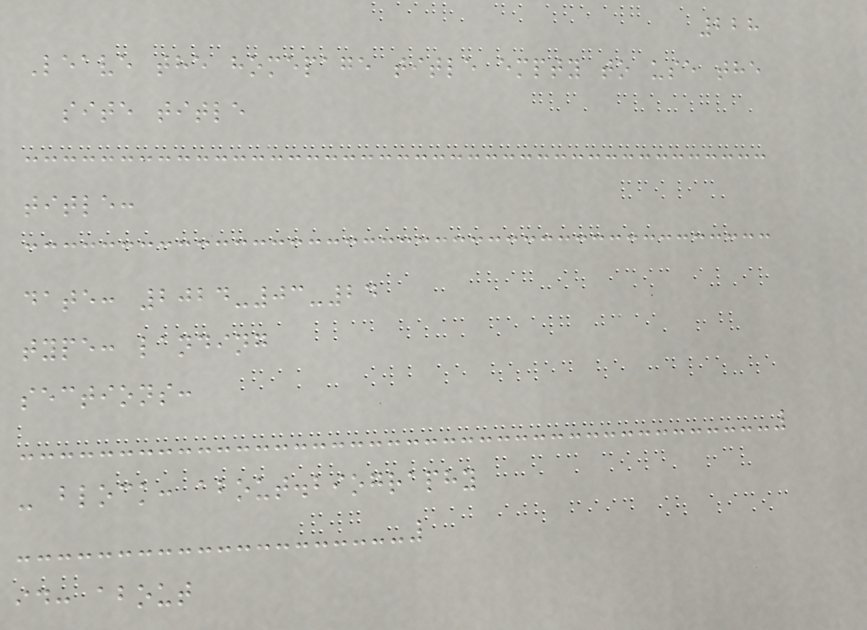228
Leave the homepage title empty to use the
site title
title:
date: 2024-03-24
type: landing
sections:
- block: about.biography
id: about
